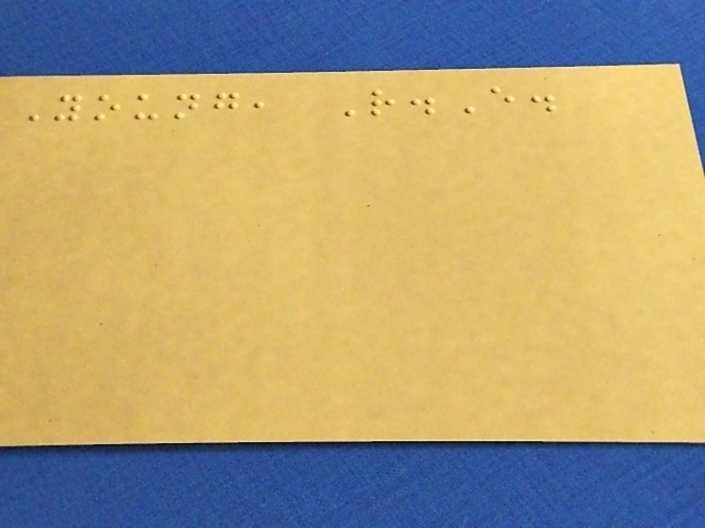Young, R.E.
